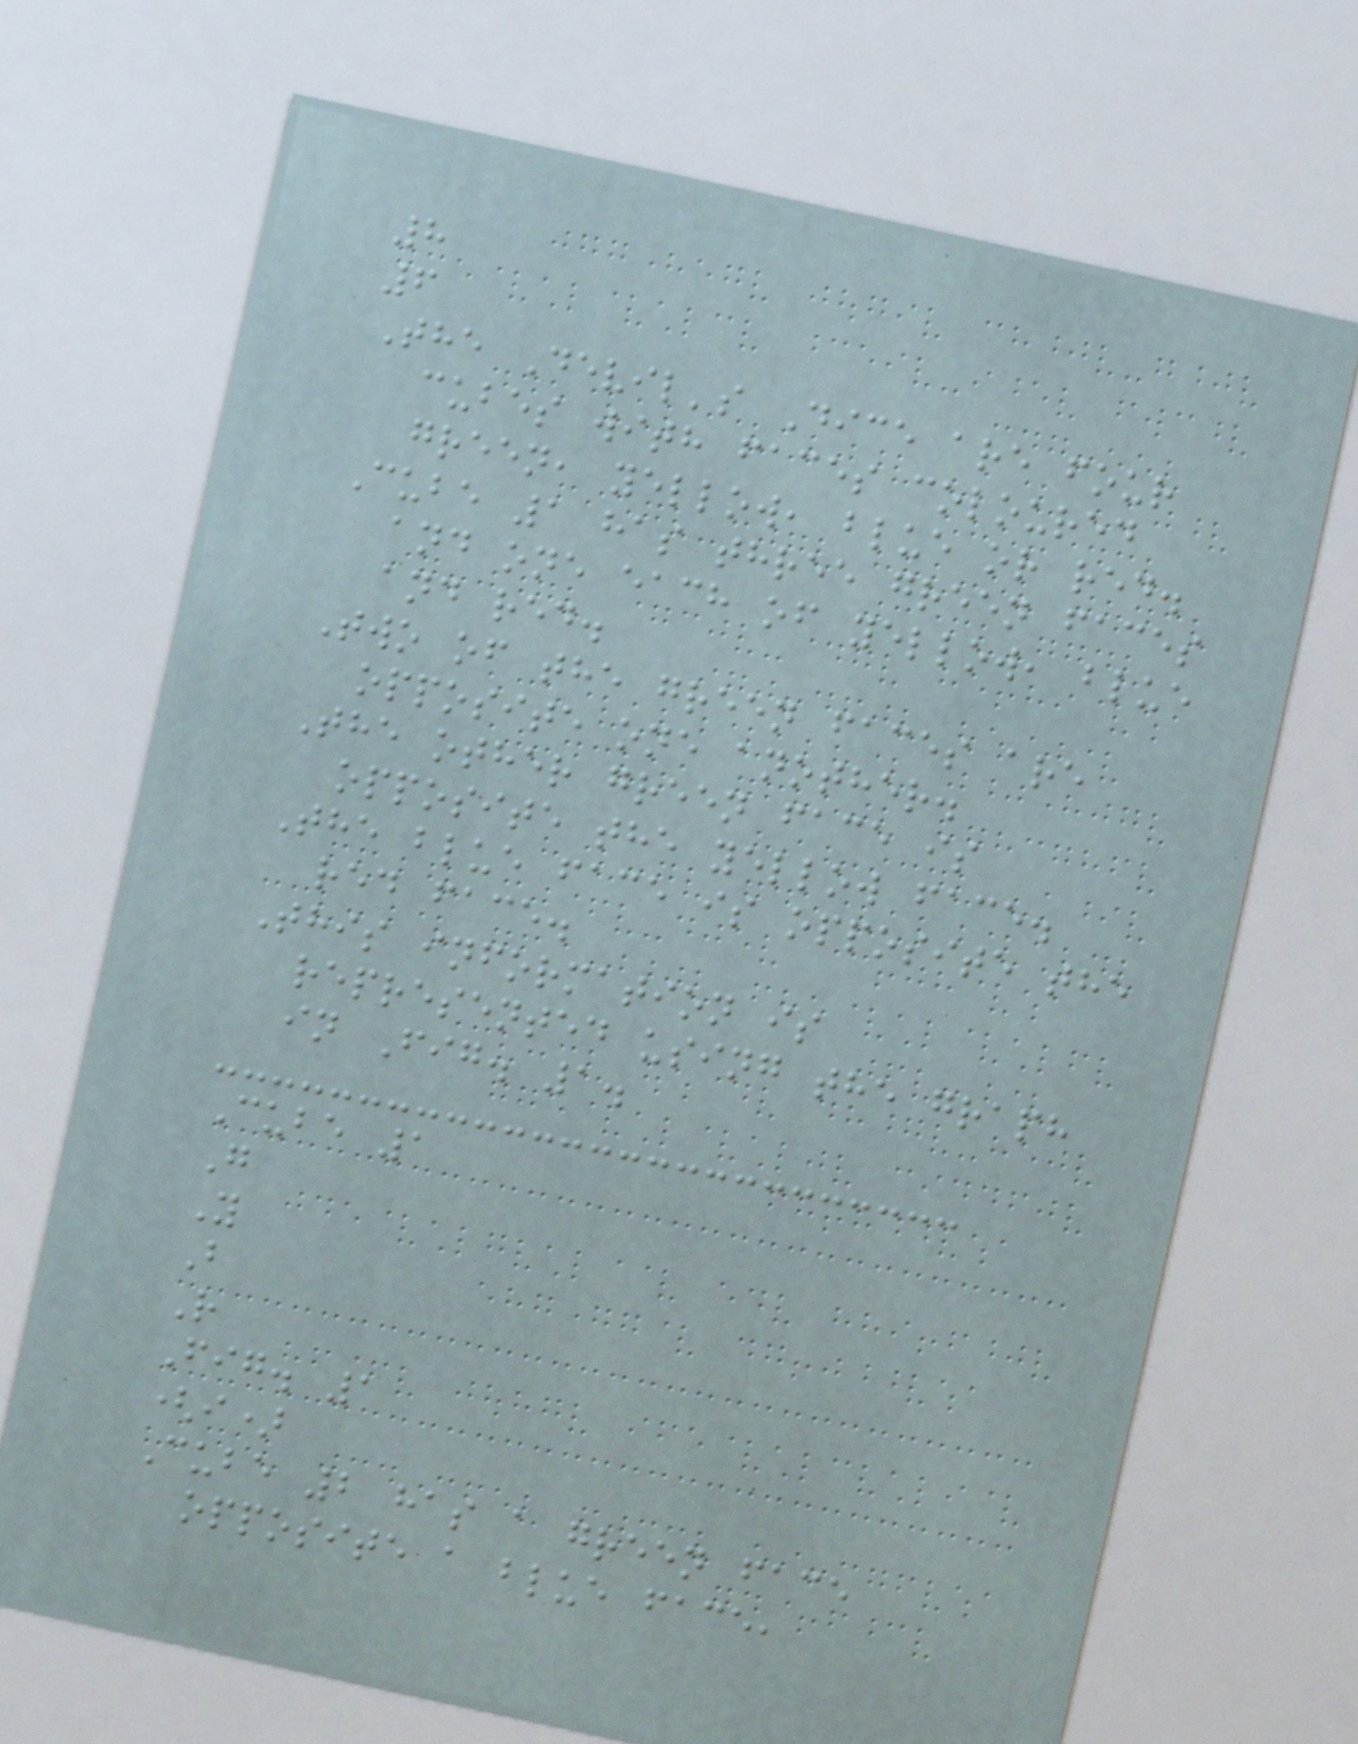8
6
The Devil's Dice are four
cubes with faces coloured
green, yellow, blue or red.
Cube 1 has three green faces
and one each of yellow, blue
and red.
Two of the green faces are
opposite one another.
The other green face is
opposite the yellow face.
The blue face is opposite the
red face.
This information is
represented using the graph
in Fig. 1.
Cube 1
G
Y
B
R
Fig. 1
(i)
Cube 2 has a green face
opposite a blue face,
